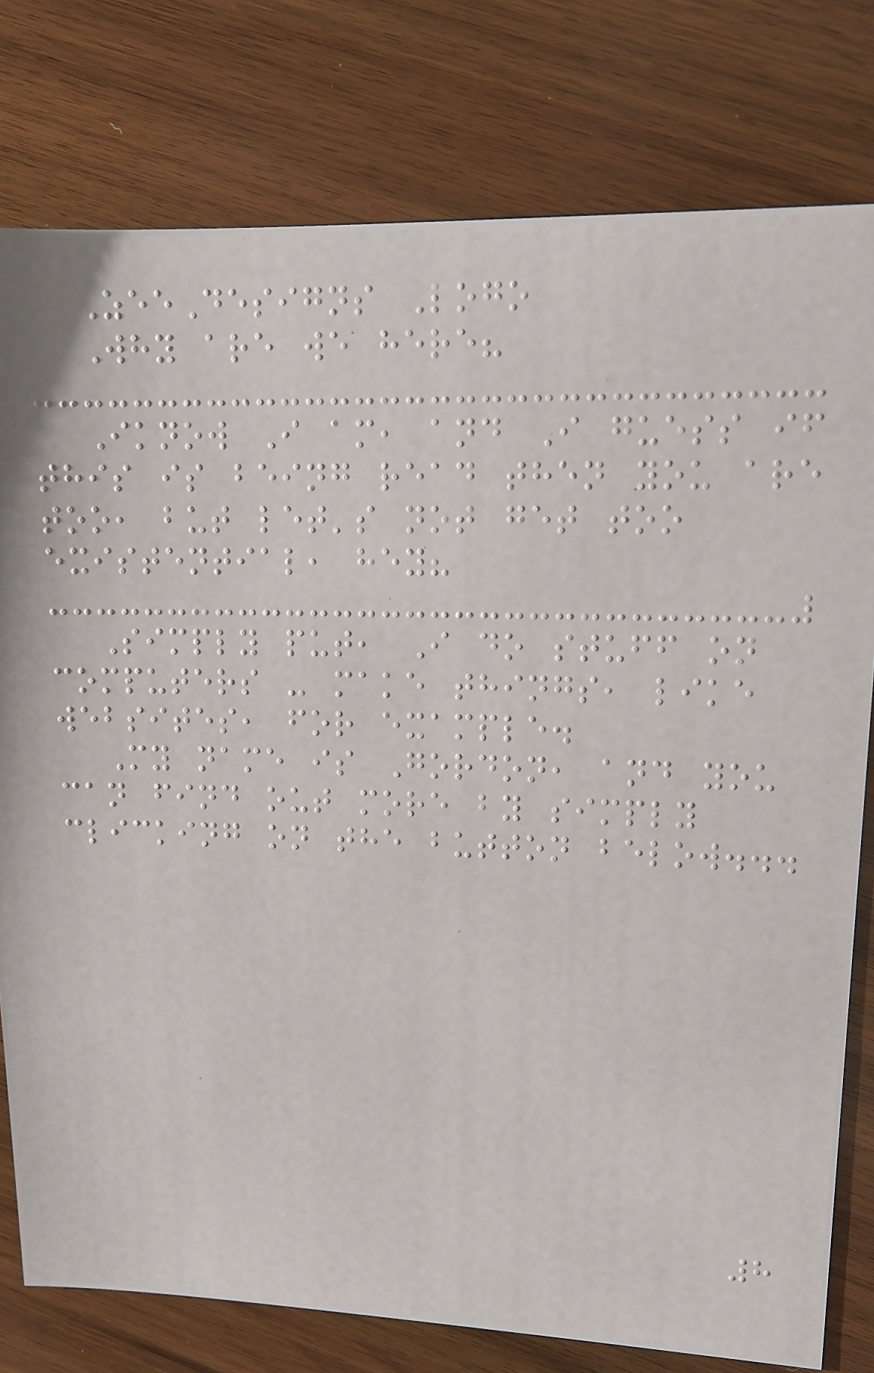ZeeDesigns Logo
Why are we here?
Iknow I am, and I guess if
this is being read then you are
too, but let's not get too
existential, hey?
Simply put, I do stuff on
computers - make things, like
websites, for example.
My name is Gordon, and you
can find out more by simply
clicking on the button below...
8
